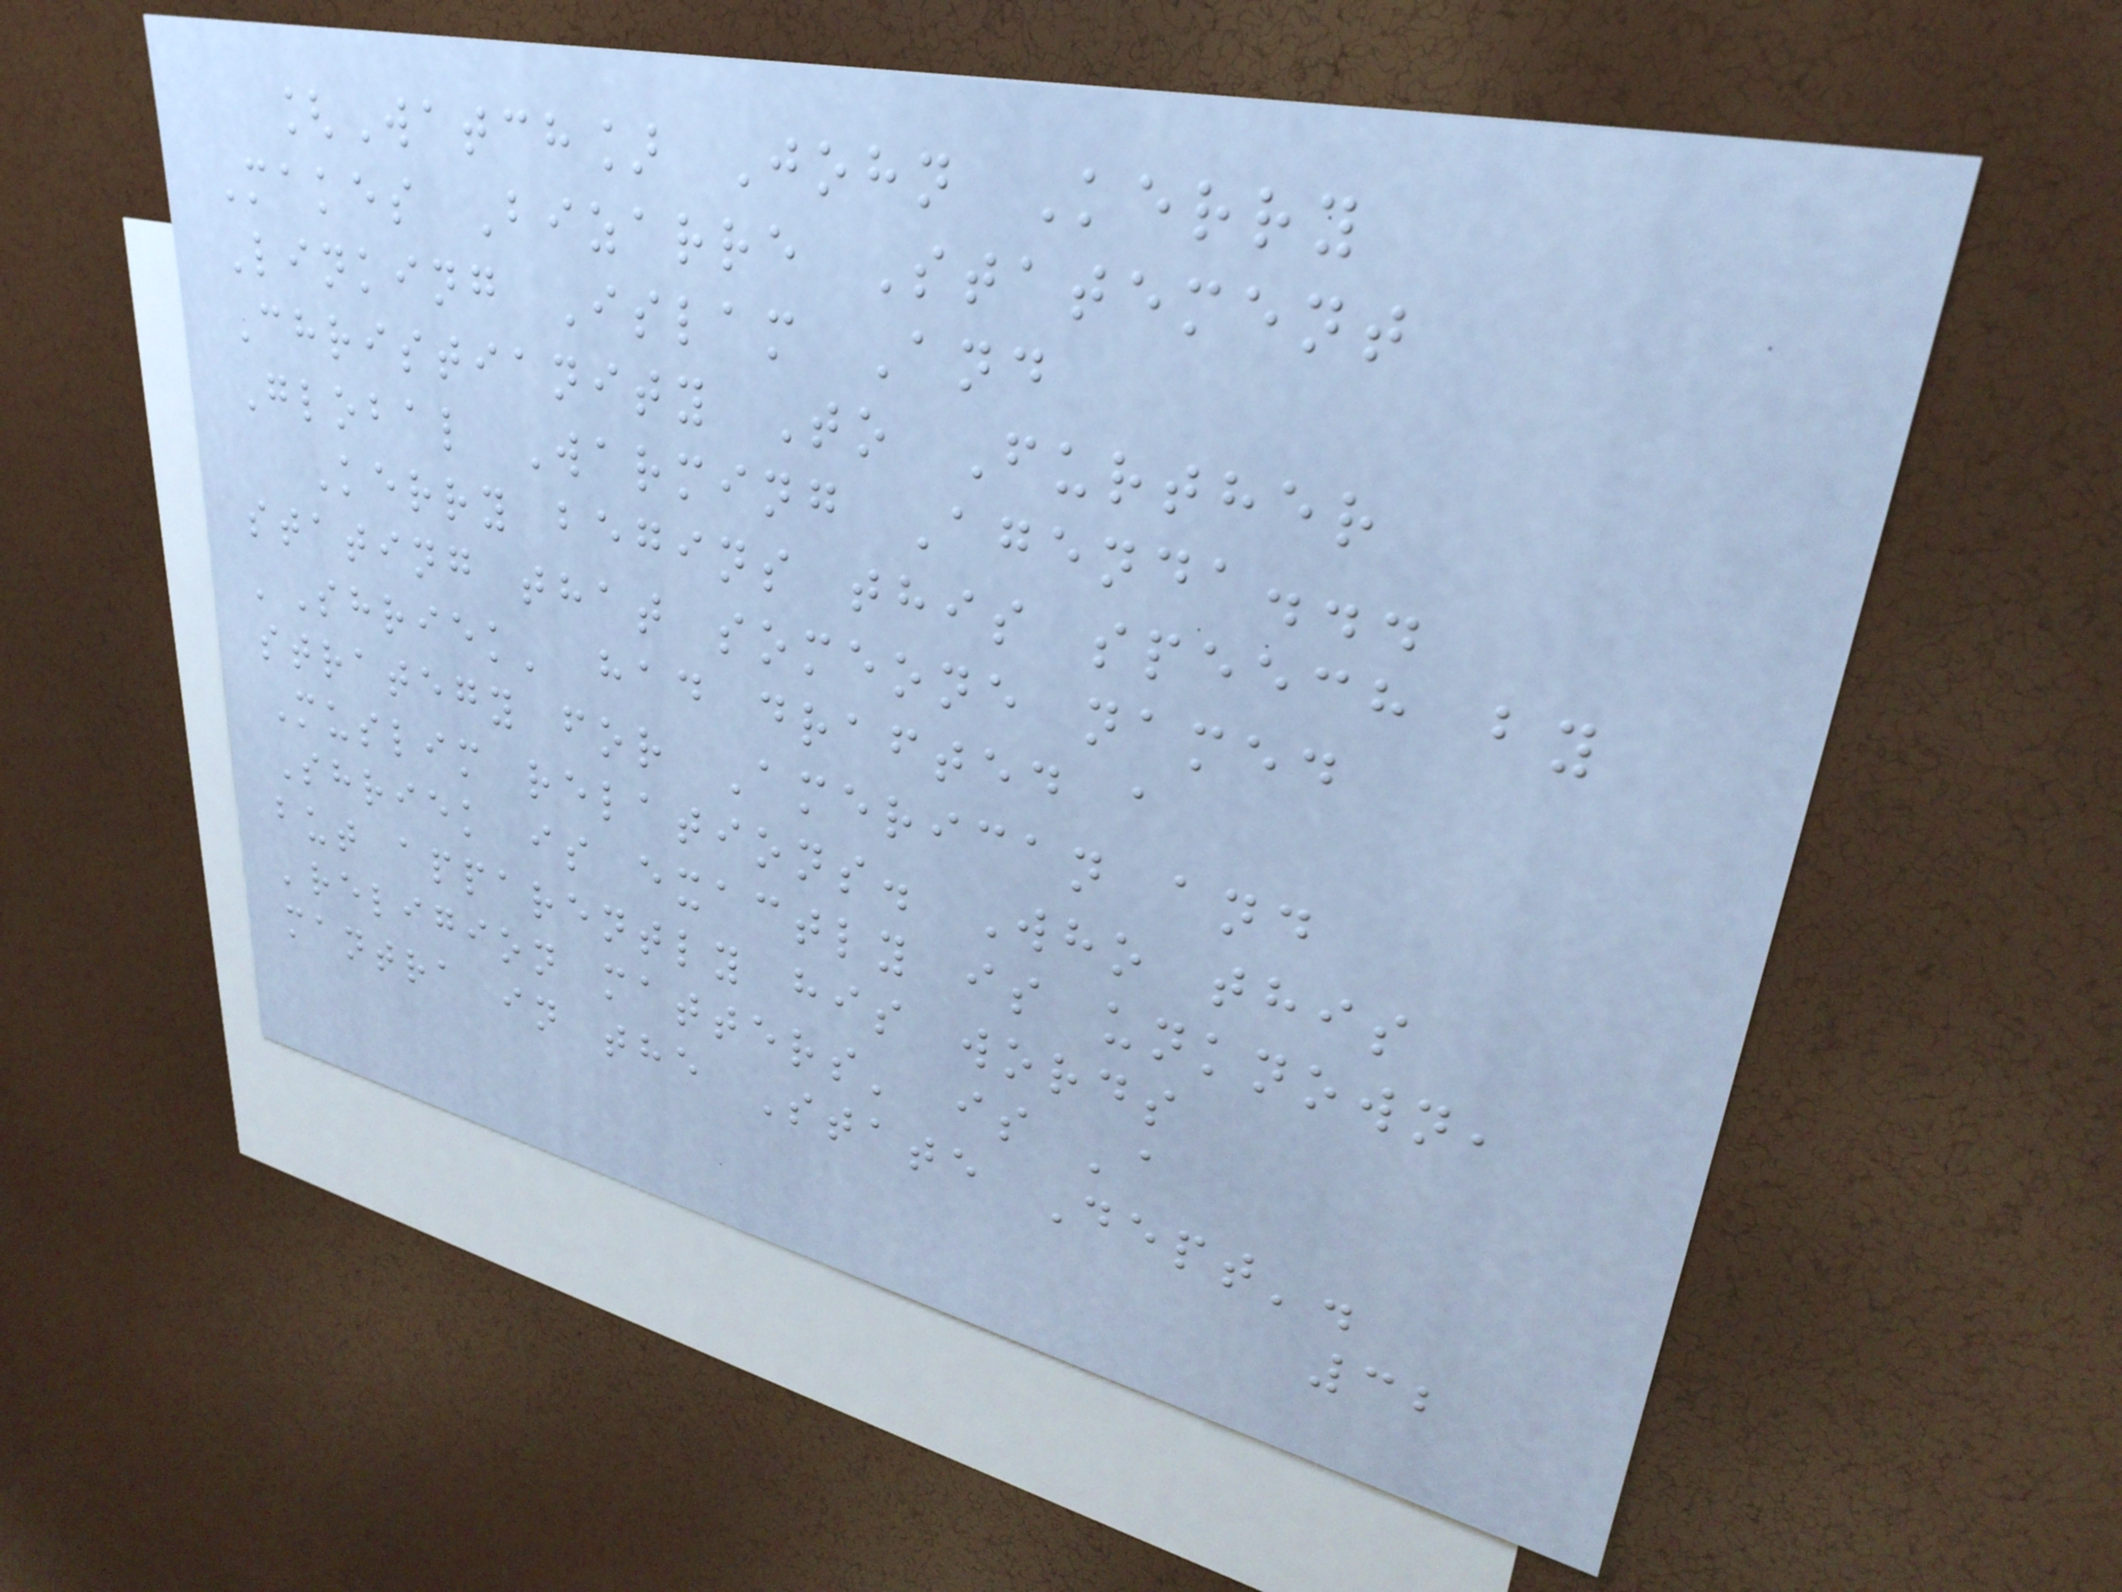[Watch] John Kerry
Makes Bizarre Statement
Linking Islam And
Christianity To Further
Global Warming Agenda...
Kerry begins this speech by
stating that someone named
'Shriek' had drafted a
strategy for American and
Muslim relations. Who this
Shriek is exactly is unknown,
but apparently his words
'religion matters' is 'a
mantra in the State Dept'.
32
